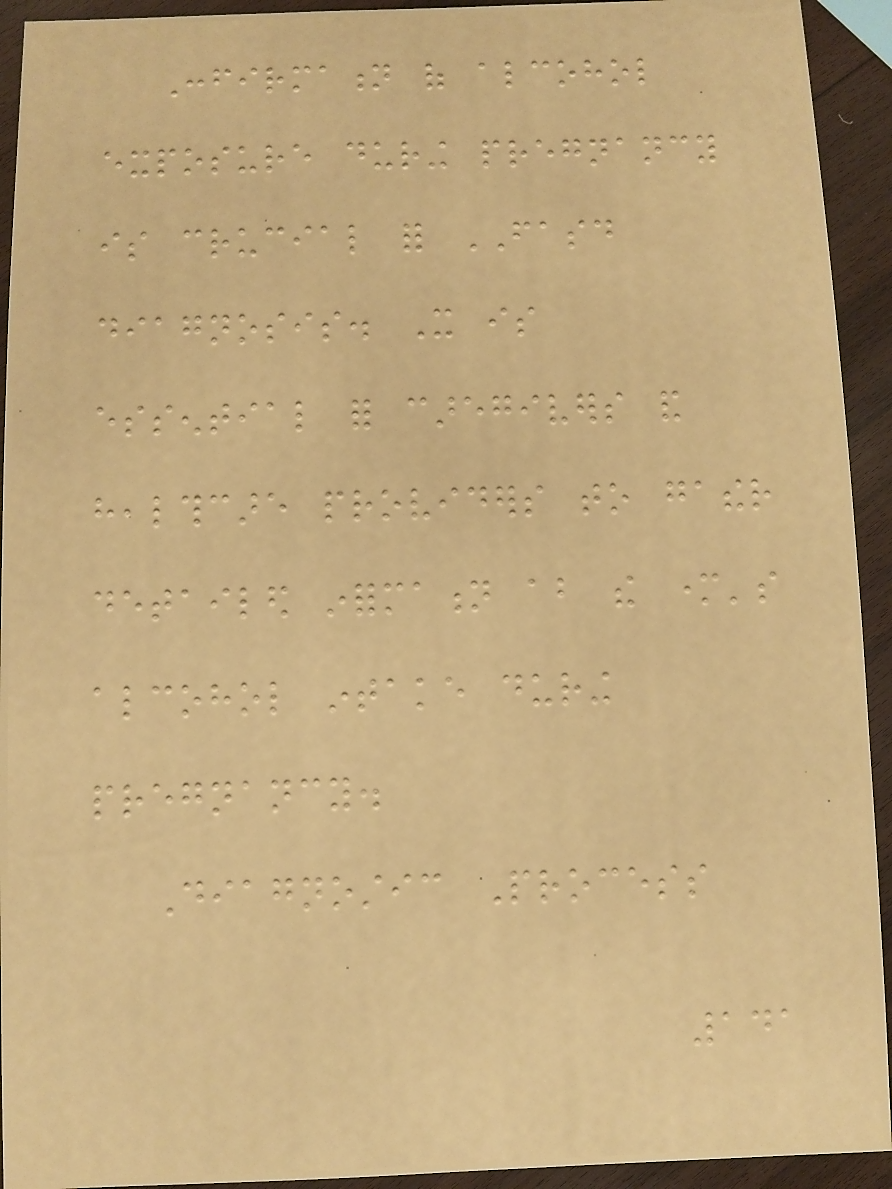Confirmation of alcohol
exposure during pregnancy
is crucial for FASD
diagnosis. It is
essential for caregivers and
healthcare providers to gather
detailed information about the mother's
alcohol intake during
pregnancy.
Diagnostic Process
141
